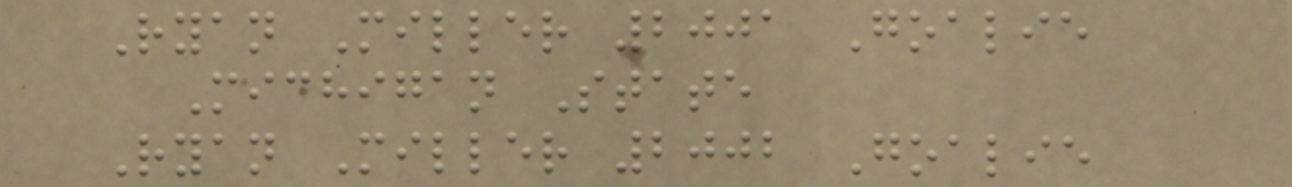Ryan Miller 2001 Goalie
Michigan State
Ryan Miller 2002 Goalie
